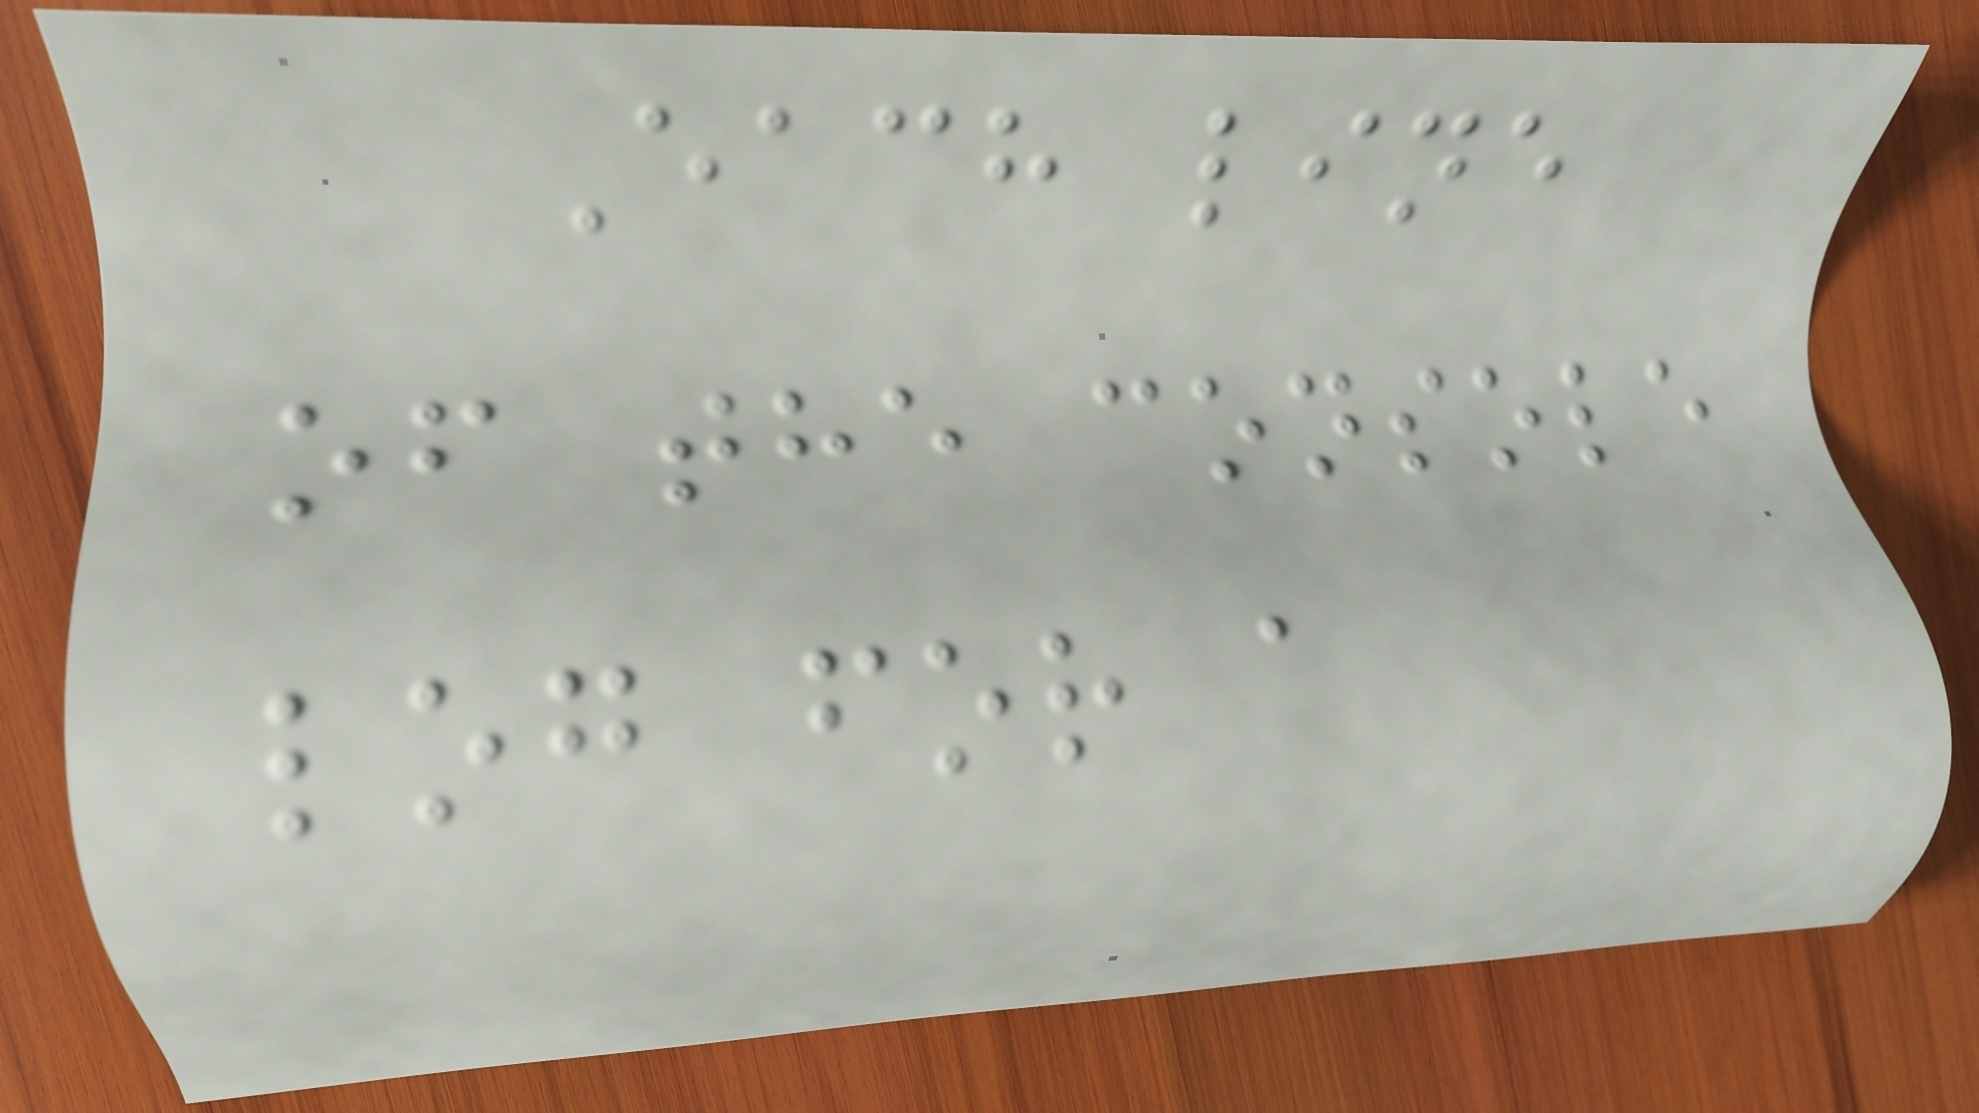Each line
of the console
log for a
